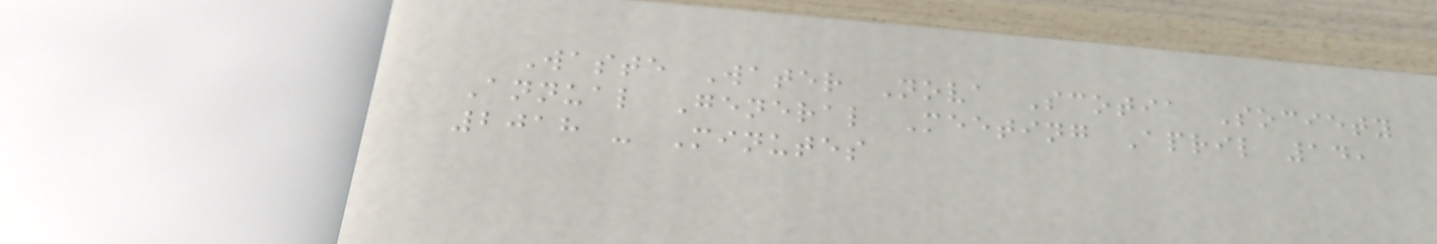Waste Water Nova Scotia Society
Annual General Meeting April 14,
2018 - Minutes
